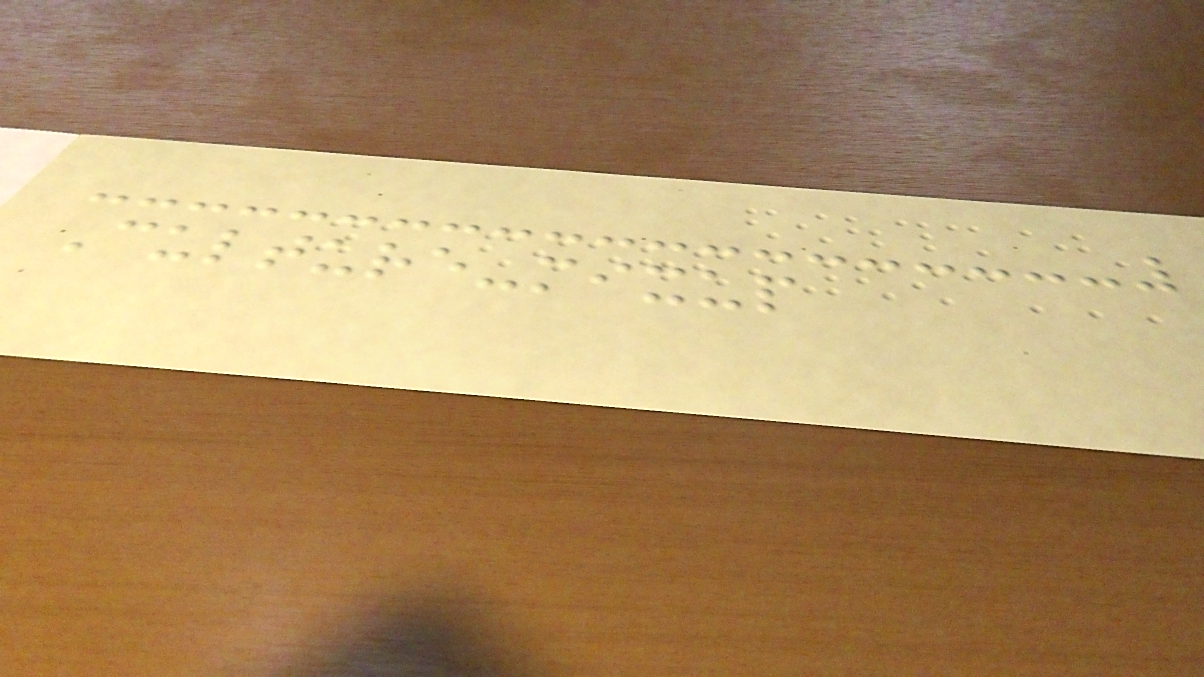Culture-mixup
